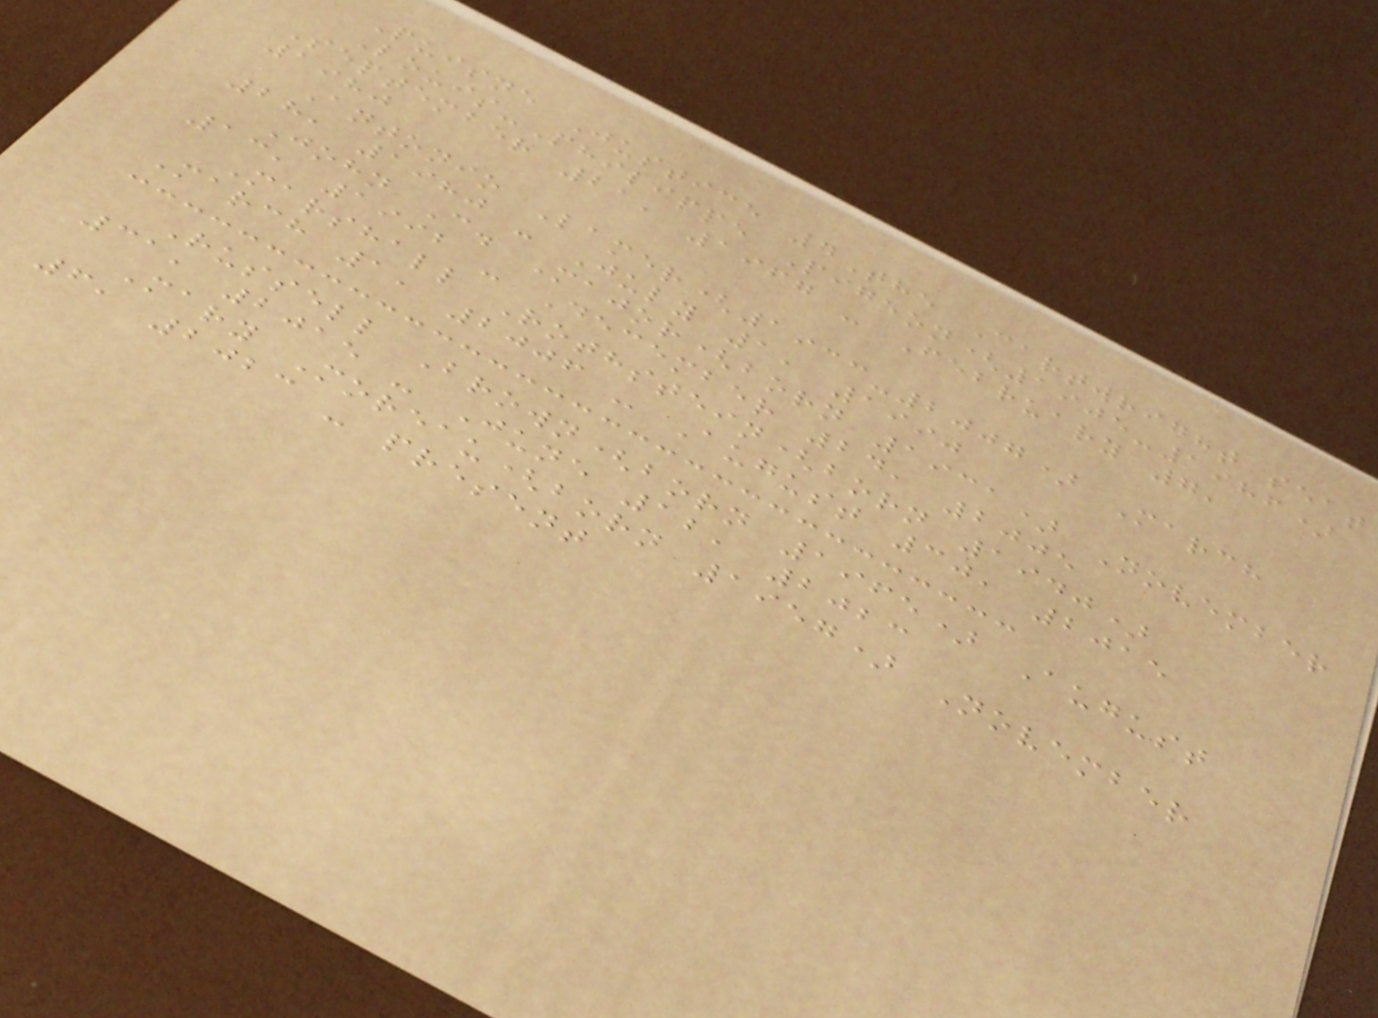Puisne Justice 7The Cartwright seat
Louis-Philippe Pigeon(1905-1986)
September 21, 1967 - February 7,
1980
Antonio Lamer(1933-2007) March
28, 1980 - July 1, 1990
John C. Major(born 1931) November
13, 1992 - December 24, 2005
Marshall Rothstein(born 1940)
March 1, 2006 - August 30, 2015
Russell Brown(born 1965) August
31, 2015 - June 12, 2023
Mary Moreau(born 1957) November
6, 2023 - present
